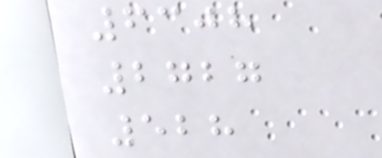6308
2727
528
